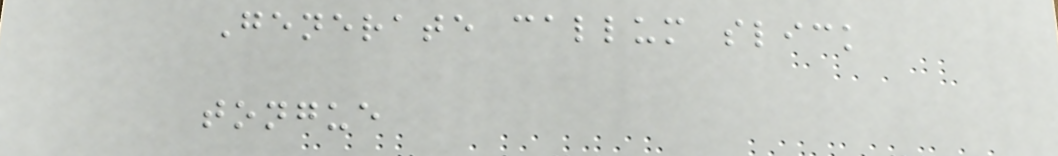Generate callum slick
tongue
